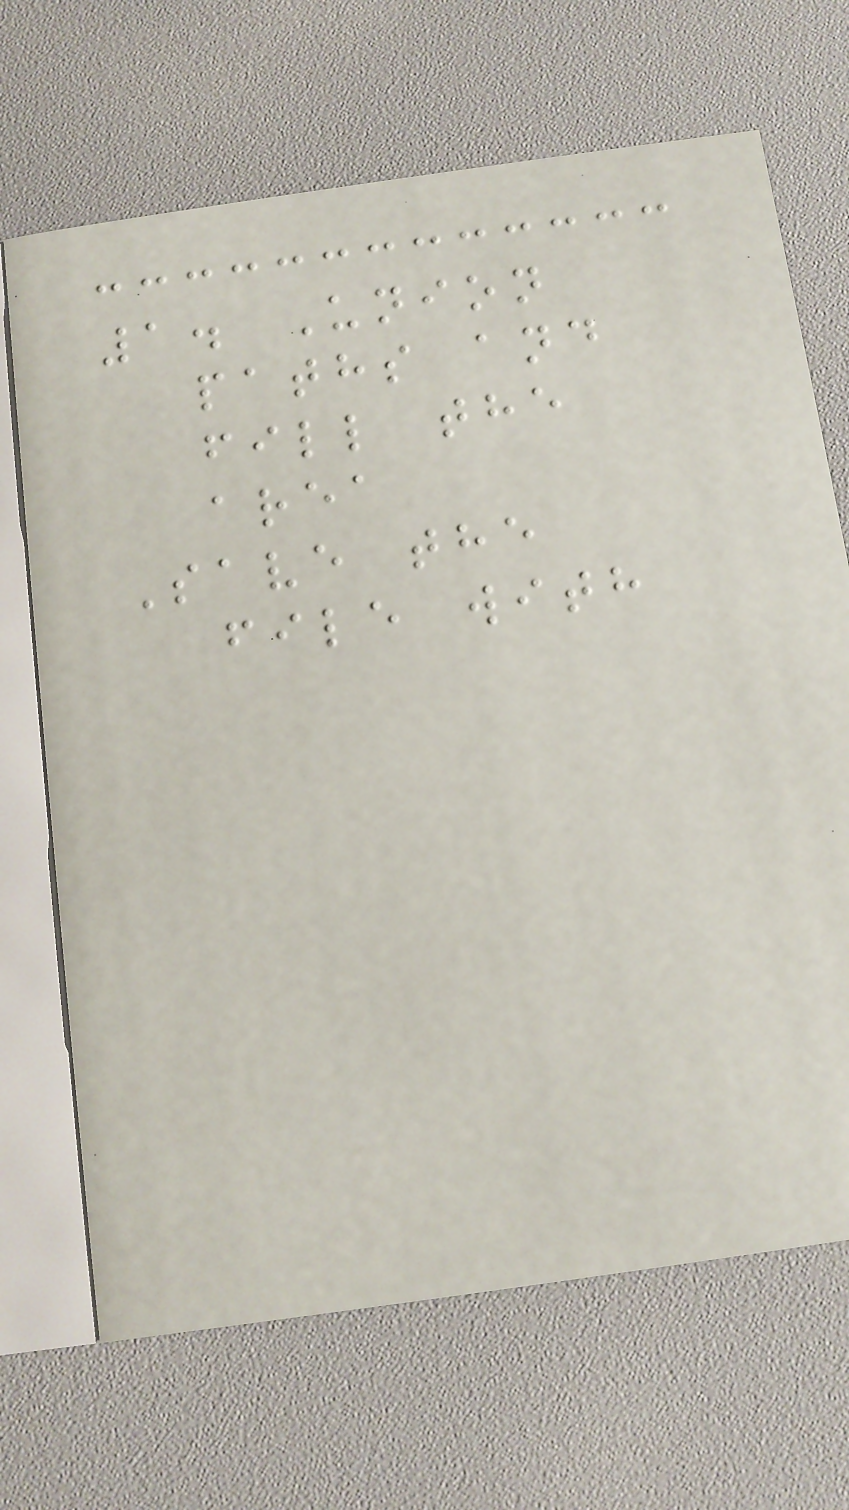1. Union
paths and
fill the
area
Save the
file with
